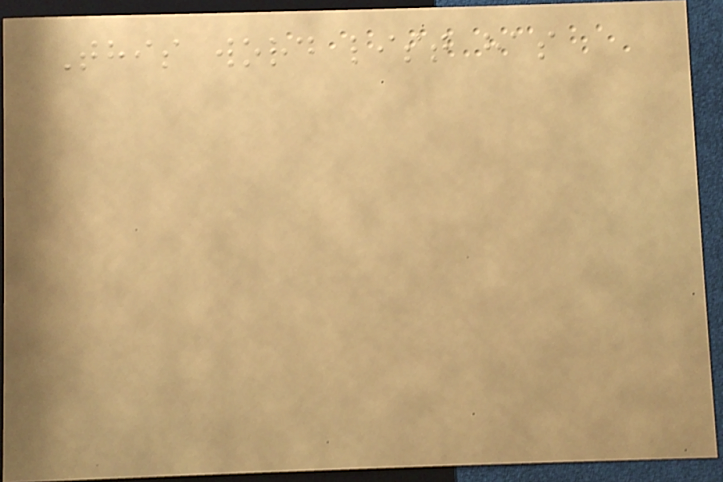This word list has
